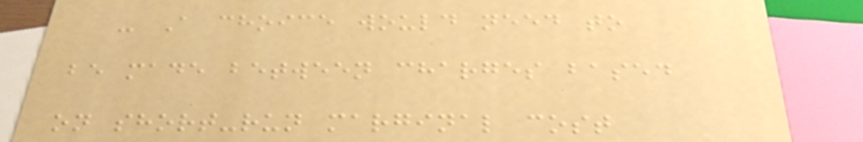- A choice would need to
be made between charges based
on short-run marginal cost
